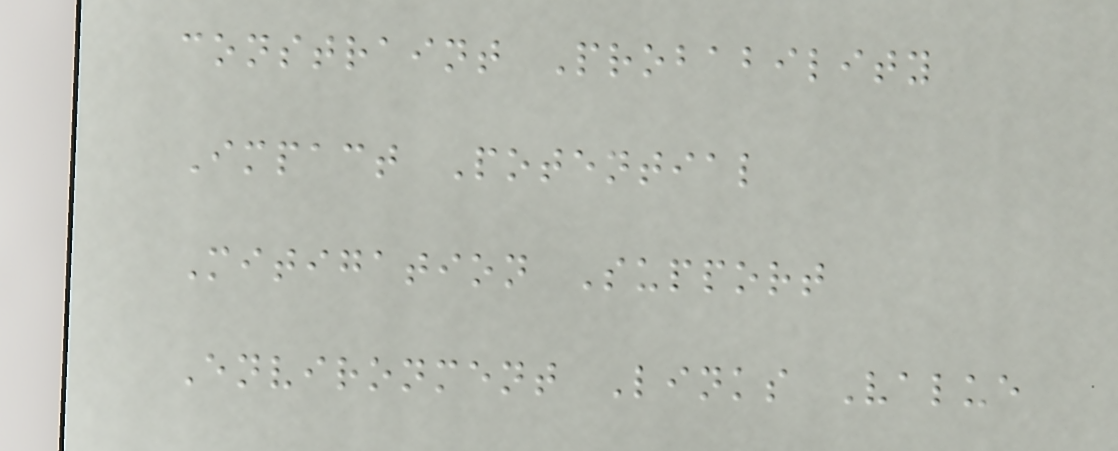constraint Probability
Impact Potential
Mitigation Support
Environment Links Value
